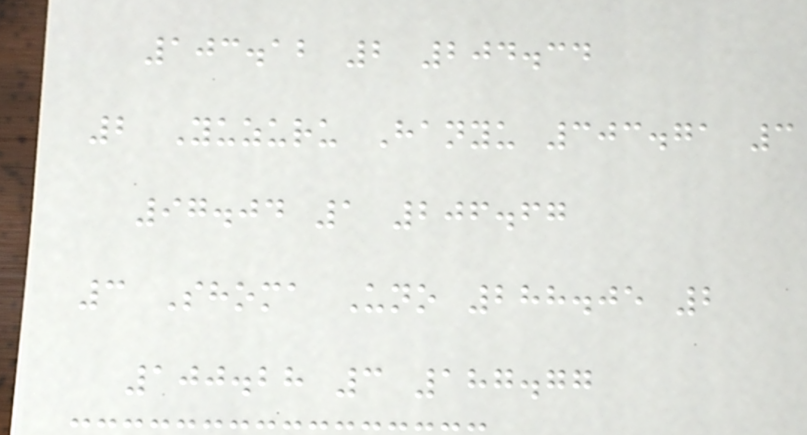103.12 2 204.34
2 Yuzuru Hanyu 303.71 3
97.04 1 206.67
3 Shoma Uno 288.05 2
100.28 3 187.77
